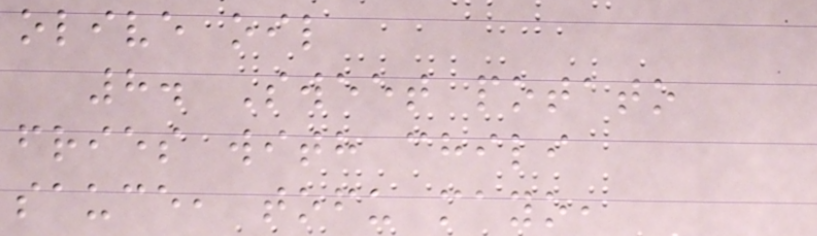olive oil
8. Sweet potato
fries with chili
sauce, tofu mayo,
